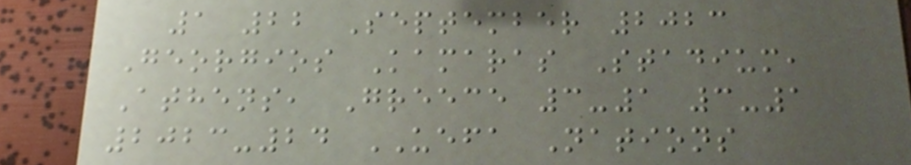1 22 September 2023
Georgios Kamaras Stadium,
Athens, Greece 3-1 3-1
2023-24 UEFA Nations
